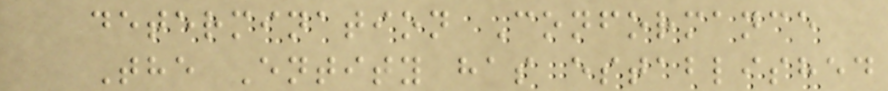determination Conformance
The Entity has established
